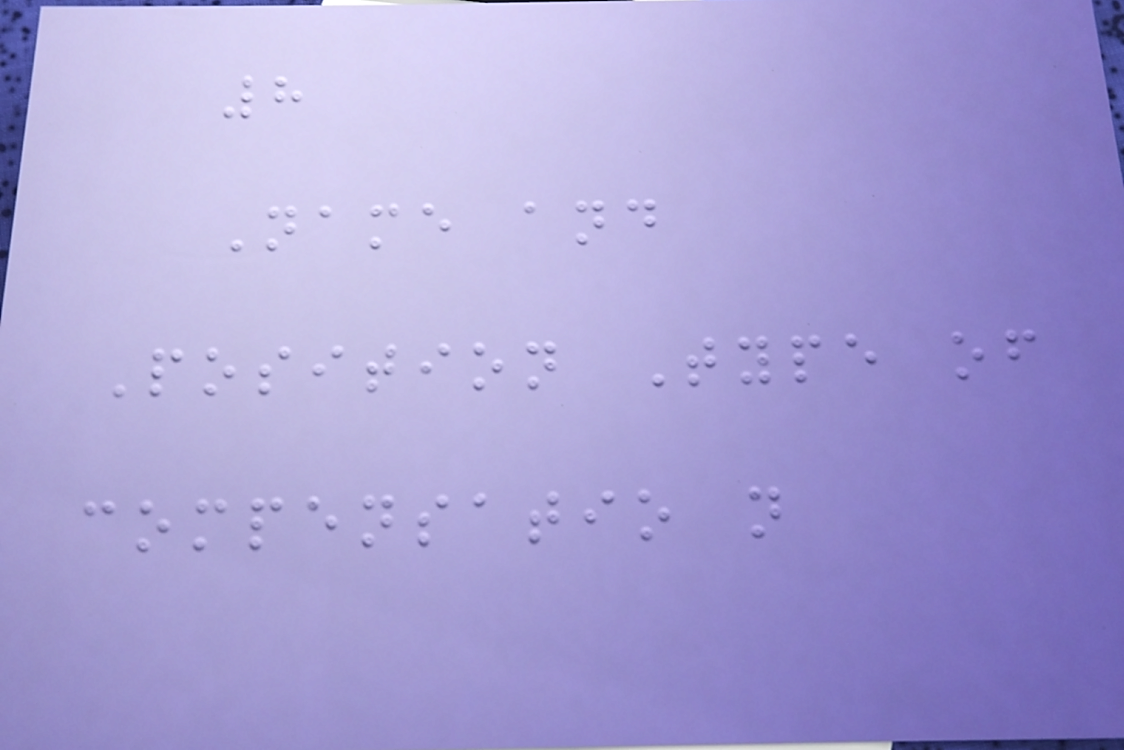8
Name and
Position Type of
compensatio n
